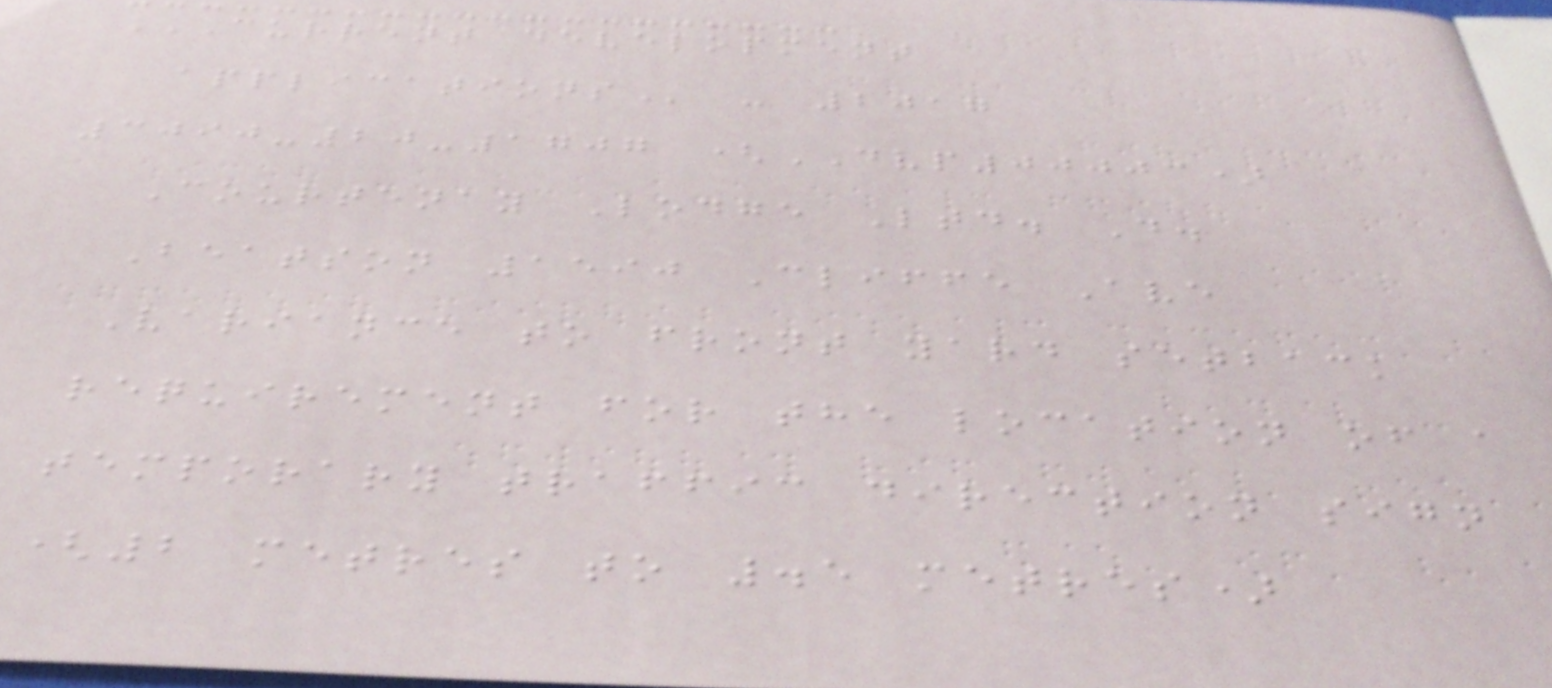CURRENT DEVELOPMENT
APPLICATIONS - 2017
3090-20-1707 (DVP00003)
Courtenay Lodge Ltd. D.
Beatson 1590 Cliffe Ave
Variance to front yard setback
requirement for the location of a
temporary traffic direction sign
(2 metres to .5 metres)
